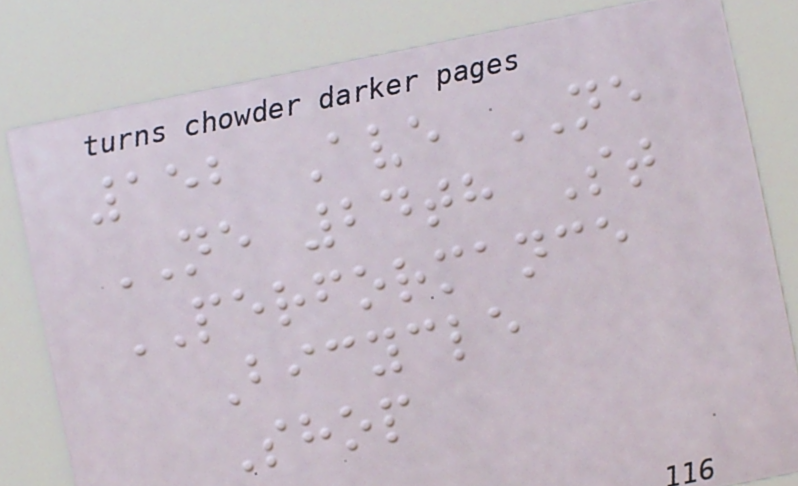152 Ave NE
NE 24th St
PERFORMANCE
Bicycle
Shop
